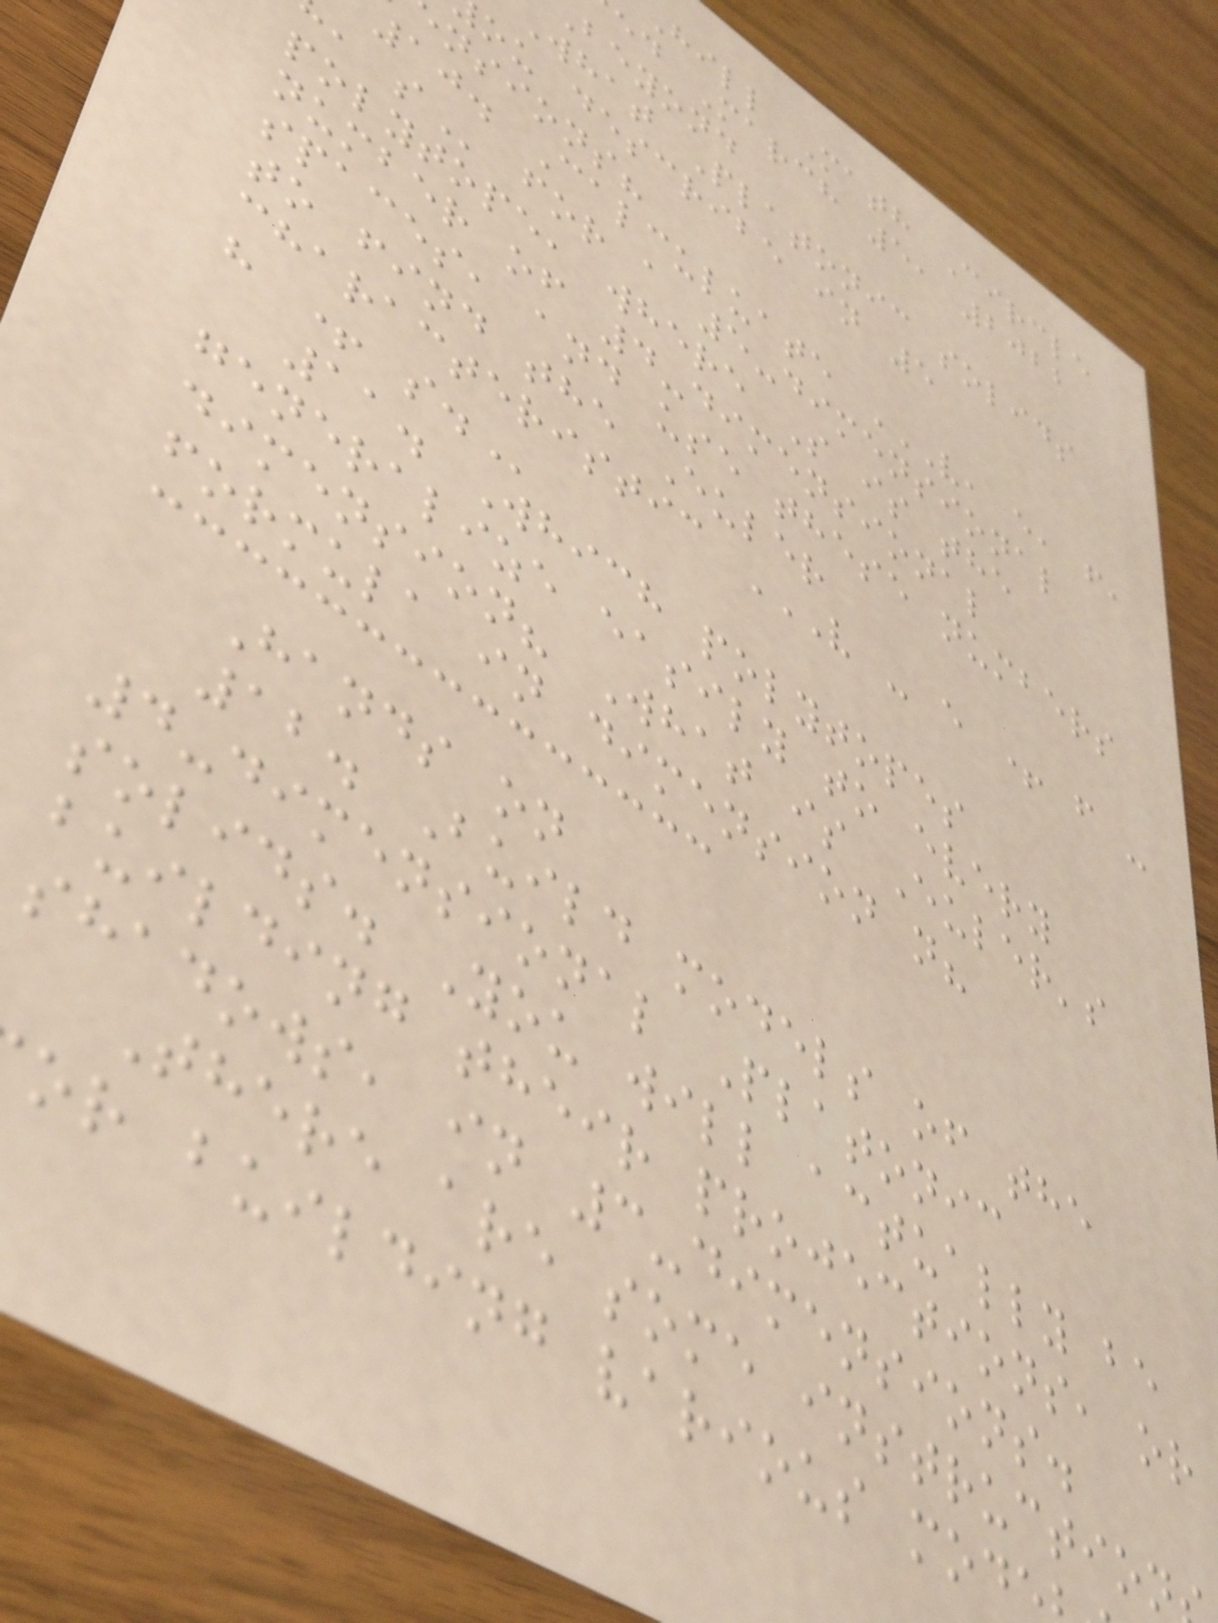hill Math Circle
ed March 5, 2022
beyond
What Platonic solids
ou describe in 5
nsions?
10. Calculuate V, E, F,
polytope, where S is the
number of 4-dimensional
spaces, and use these numbers
to find the Euler
characteristic V - E + F -
h +
11. Which polytopes
generalize easily to every
dimension? What is Euler's
formula in dimension n?
Hands on
12. Build models of the
4-dimensional Platonic
solids. You will actually be
building their projections, or
shadows, in 3-dimensions.
There are some instruction
or building various mod
